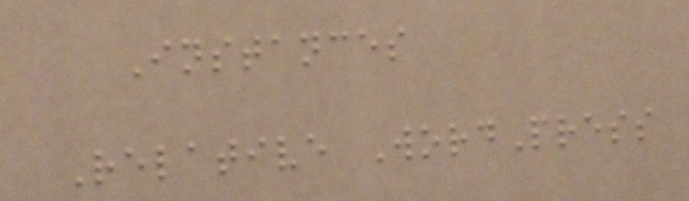Instances
Relative WordPress
